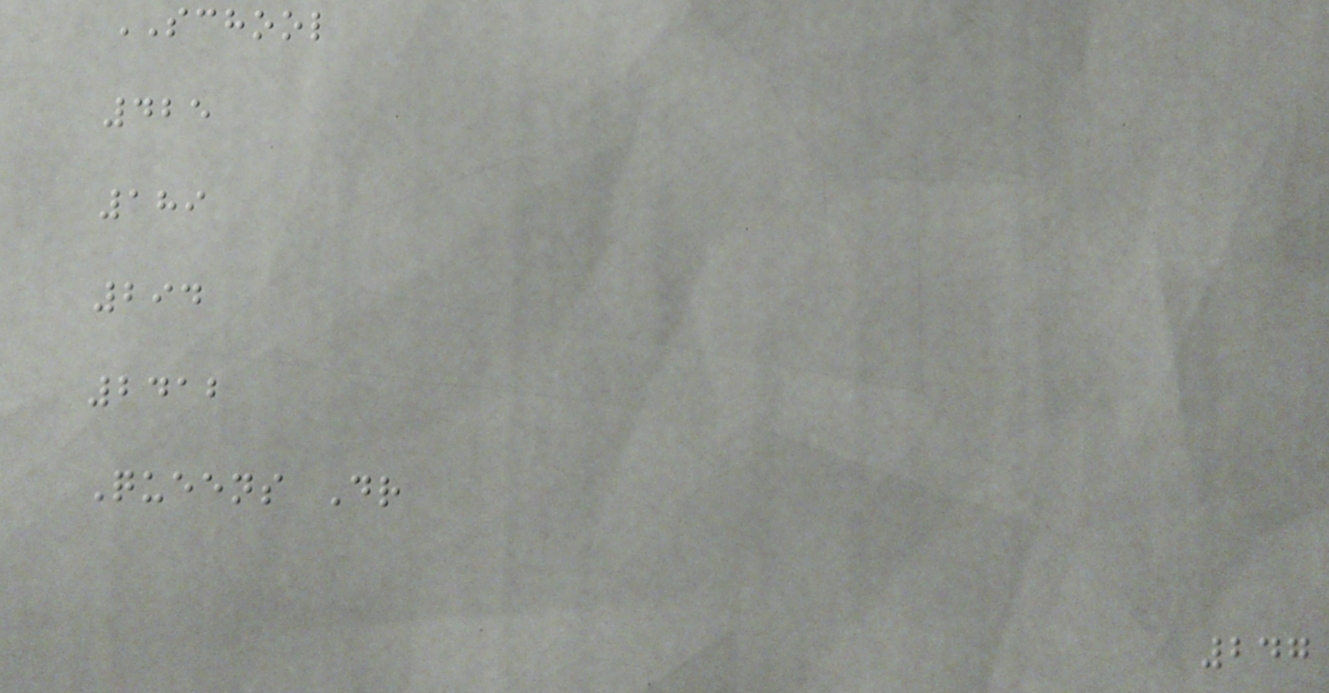SCHOOL
425
189
294
2412
Queens Dr
247
